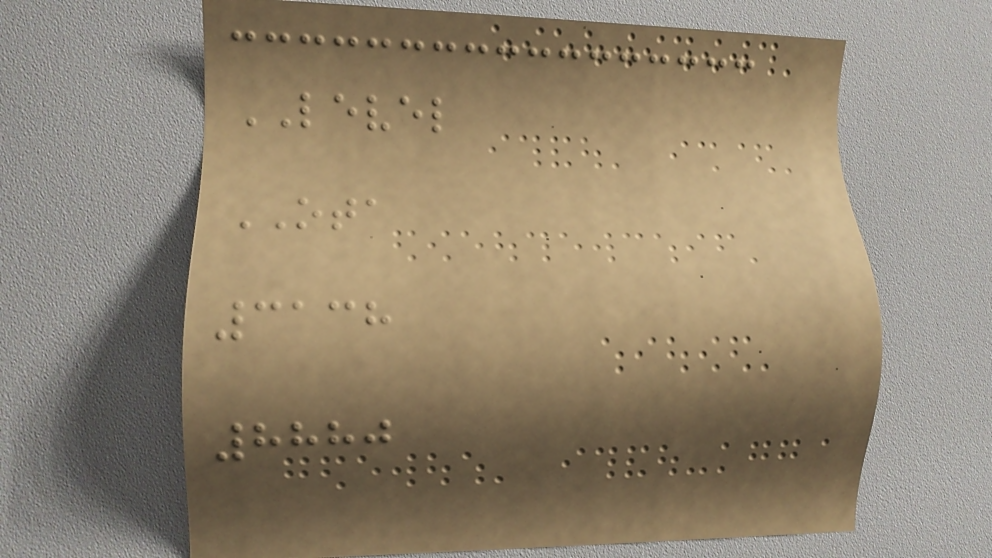LEVEL
OTA
3138
8880
